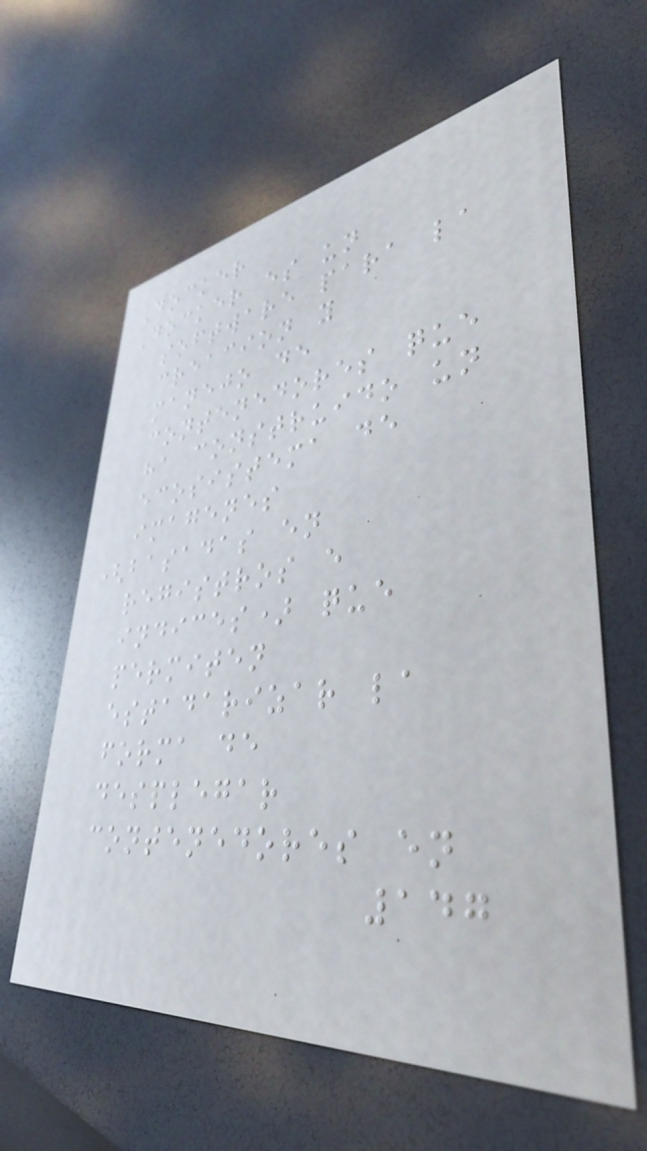Docker
Docker es un
software para la
creacion y
manejo de
contenedores que
ha construido un
ecosistema de
imagenes
(basadas en
registros e
indices) que
permiten
estadarizar la
forma de
desplegar
contenedores en
147
